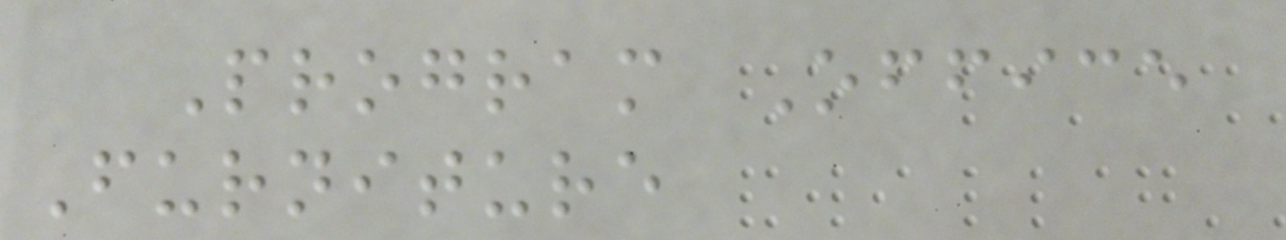Program Office
Furniture
